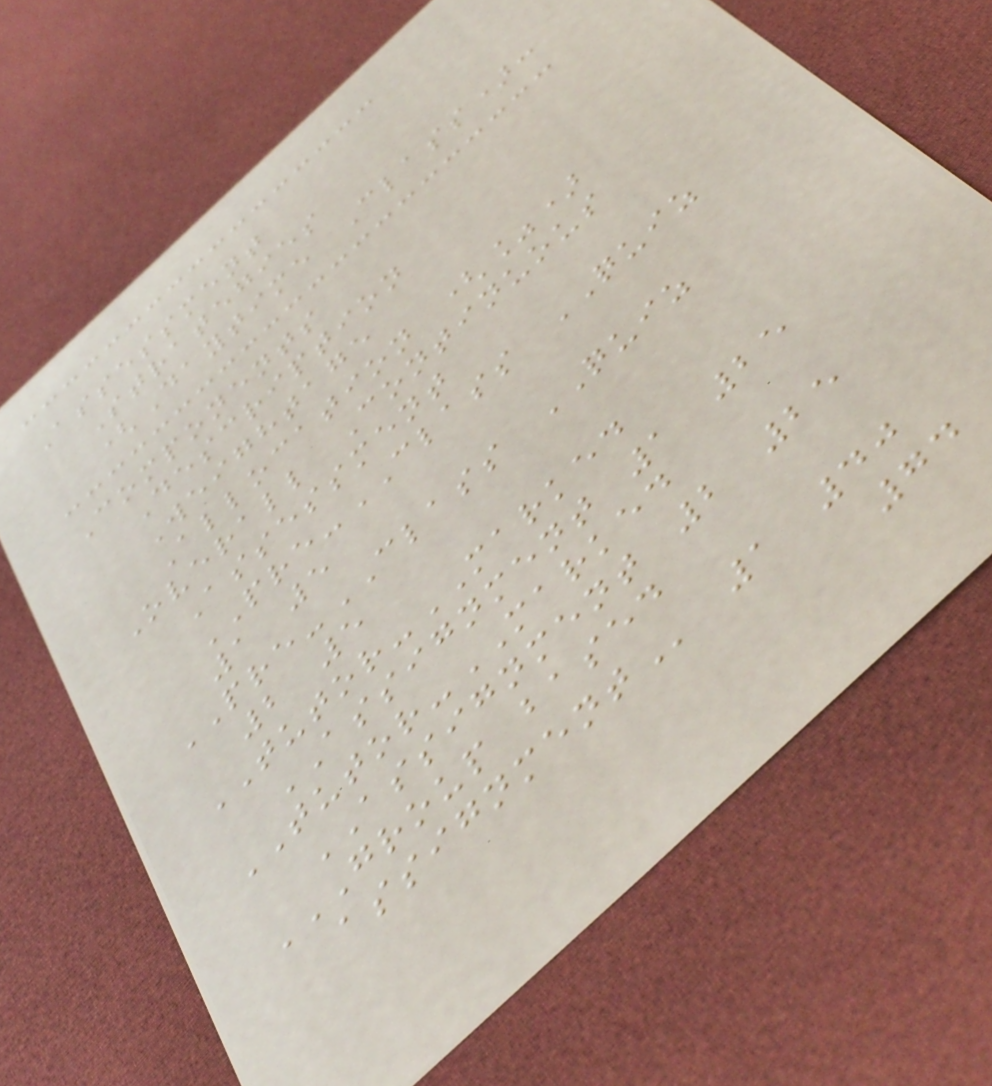Assessment
Strategies
(Daytime Class):
Components
Description
Weightage
Allocation (%)
Overall Continuous
Assessment
PRE-CLASS QUIZ
1 5
PRE-CLASS QUIZ
2 5
TUTOR-MARKED
ASSIGNMENT 1 25
TUTOR-MARKED
ASSIGNMENT 2 25
GROUP BASED
ASSIGNMENT 1 40
74
